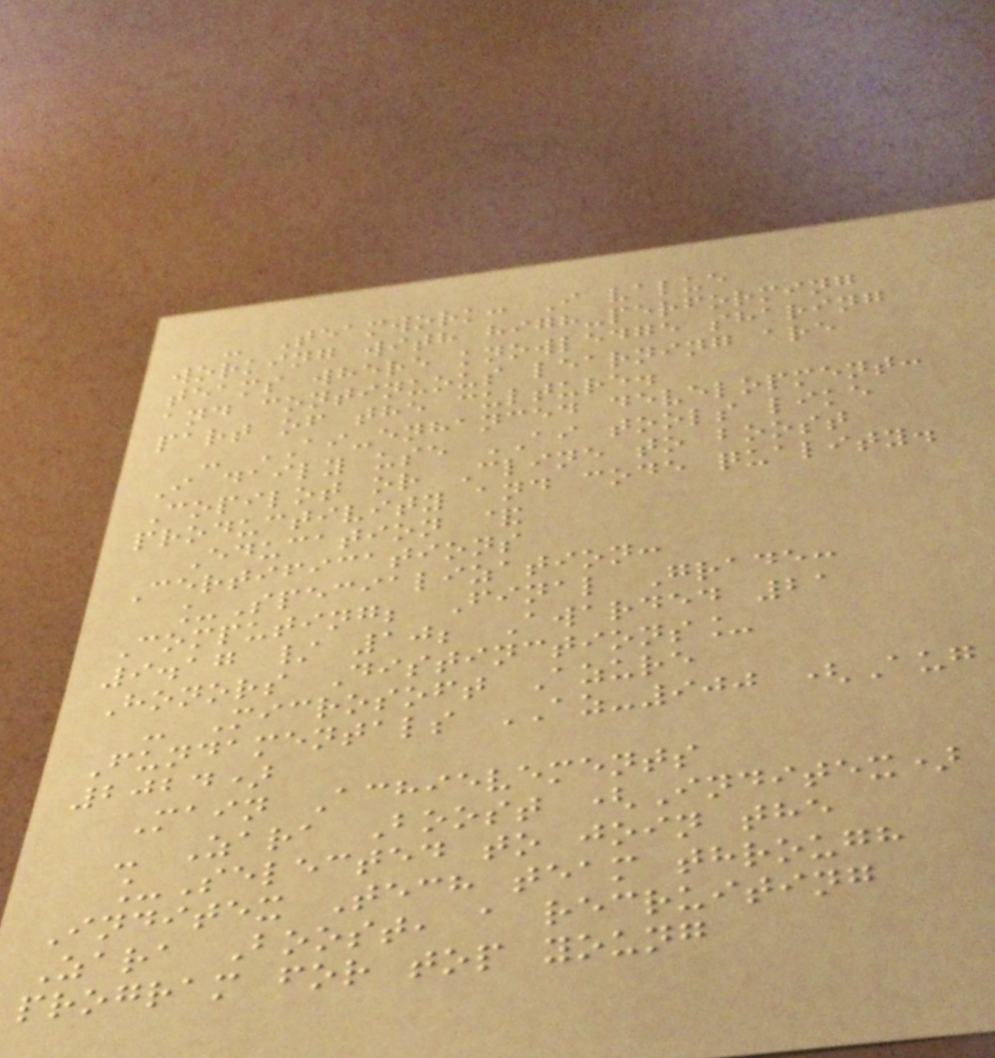- Teamwork: I value
working with high-performing
teams where knowledge sharing
and continuous learning are
part of the culture.
- AI-enhanced development:
I daily use AI tools like
Copilot or Cline to boost
productivity and code quality.
Education &
Certifications
_Specialization:
Computing; Final Grade:
9.17 / 10; Awarded 21
Honors Distinctions_
- Microsoft Azure
Fundamentals AZ-900 (Aug
2024)
Main Achievements
- Zara Boost (Inditex)
_Selected to join the
Inditex Tech team through
Zara Boost, a recruiting
program for top young
